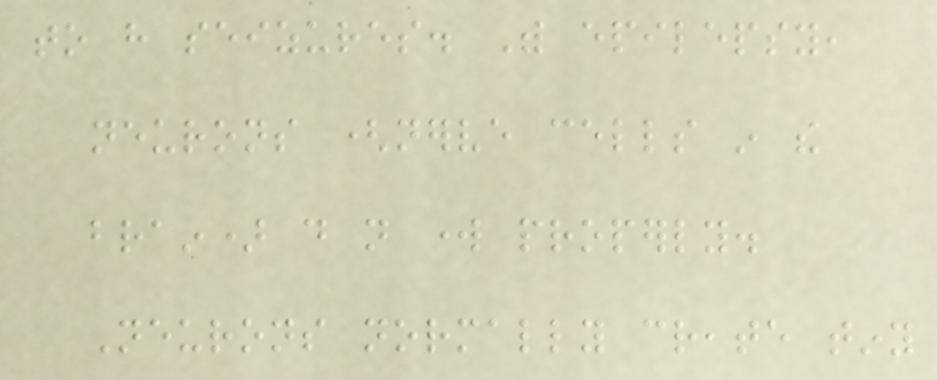to have seizures. With epilepsy,
neurons (nerve cells in the
brain) do not work properly.
Neurons normally create tiny
